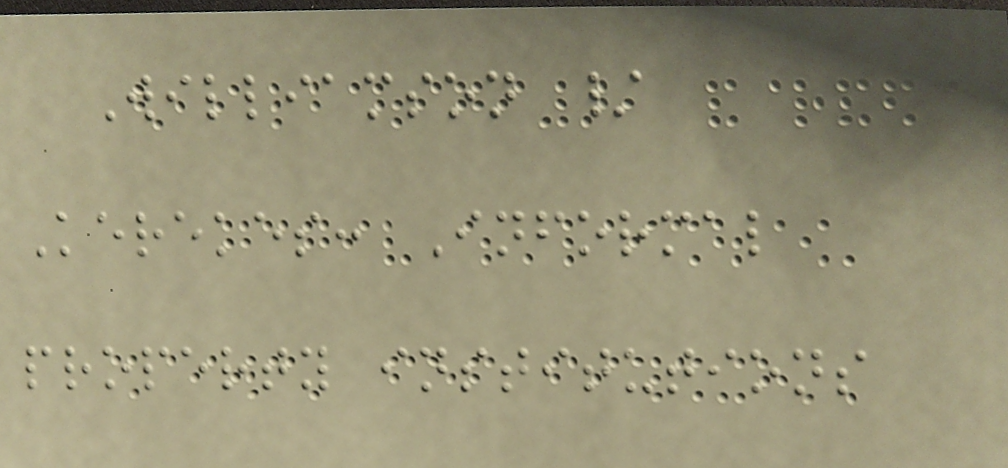Williamson /
Kerekes: Informal
property institutions
